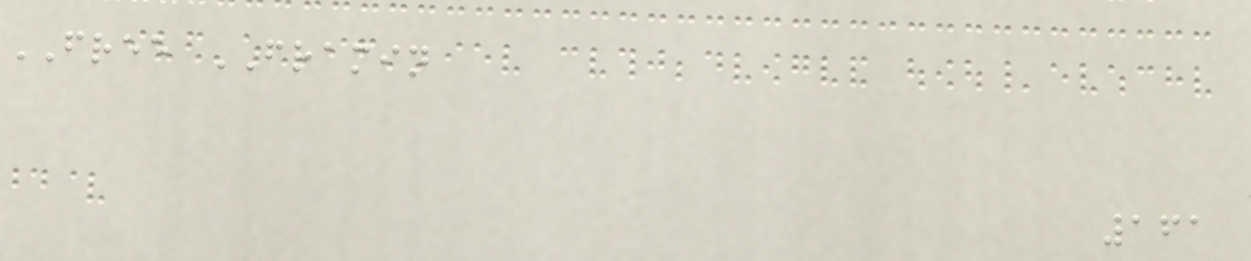FREE FRAMIN
161
